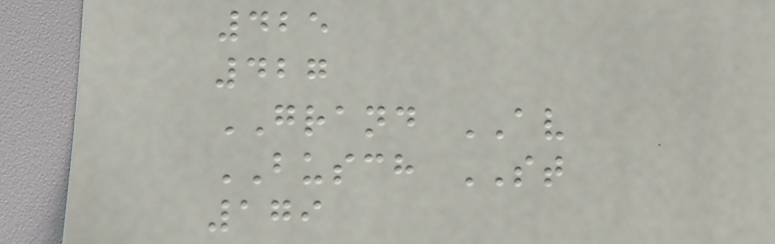425
427
GRAND AV
BUSCH ST
179
